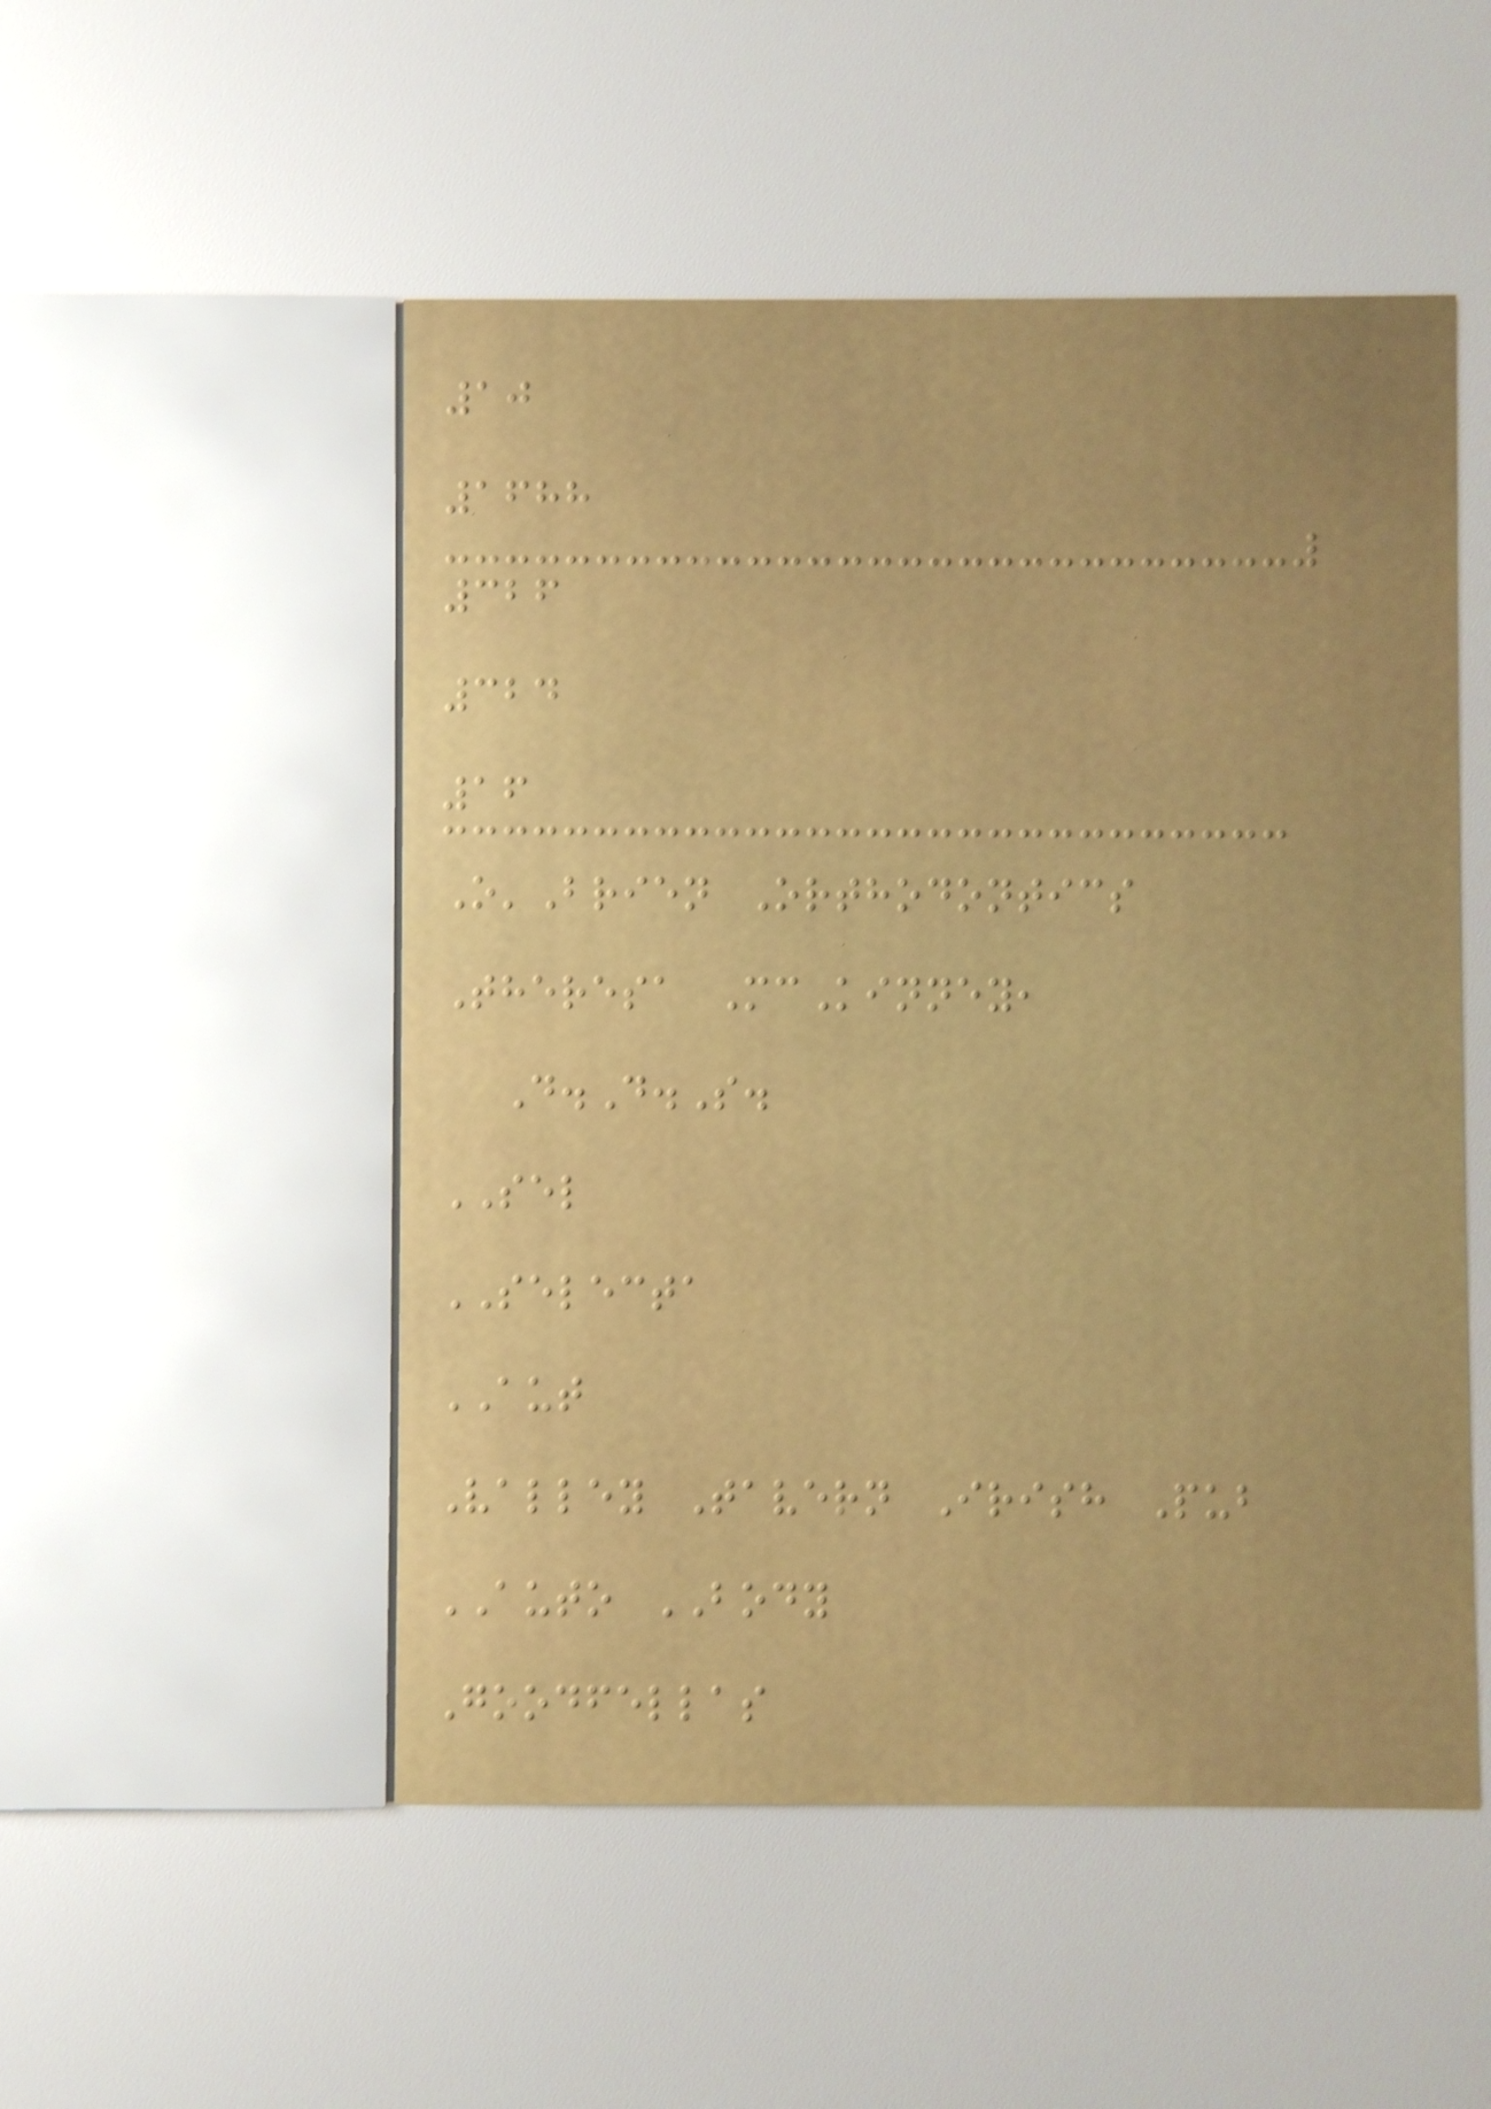10
1688
326
324
16
O'Brien Orthodontics
Theresa McKinney,
D.D.S.
SEL
SELECTA
AUT
Valley Tavern Irish Pub
AUTO BODY
Goodfellas
